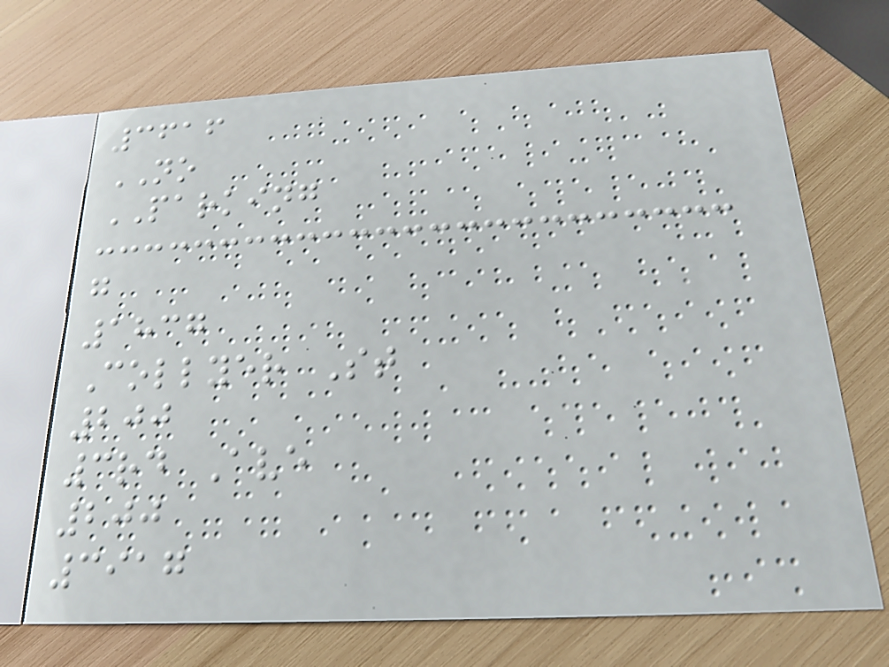3616
NO
PARKING
g
1837
Collyer St
200
3rd Ave
200
3917
